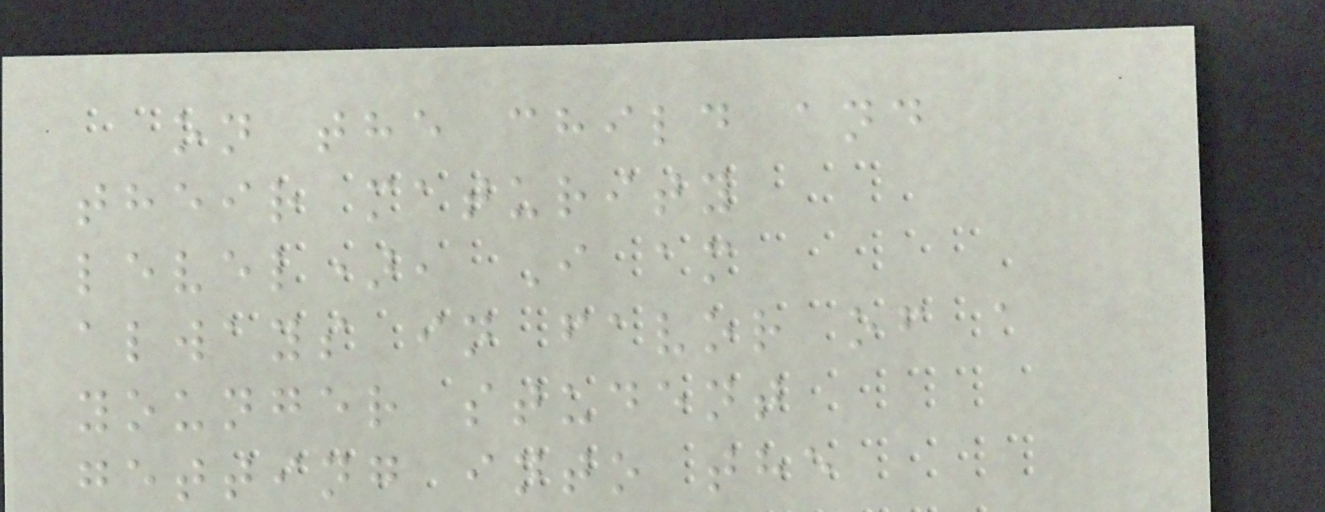on the child and
their maturity
level), I am
always in favor of a
younger student
getting into the
